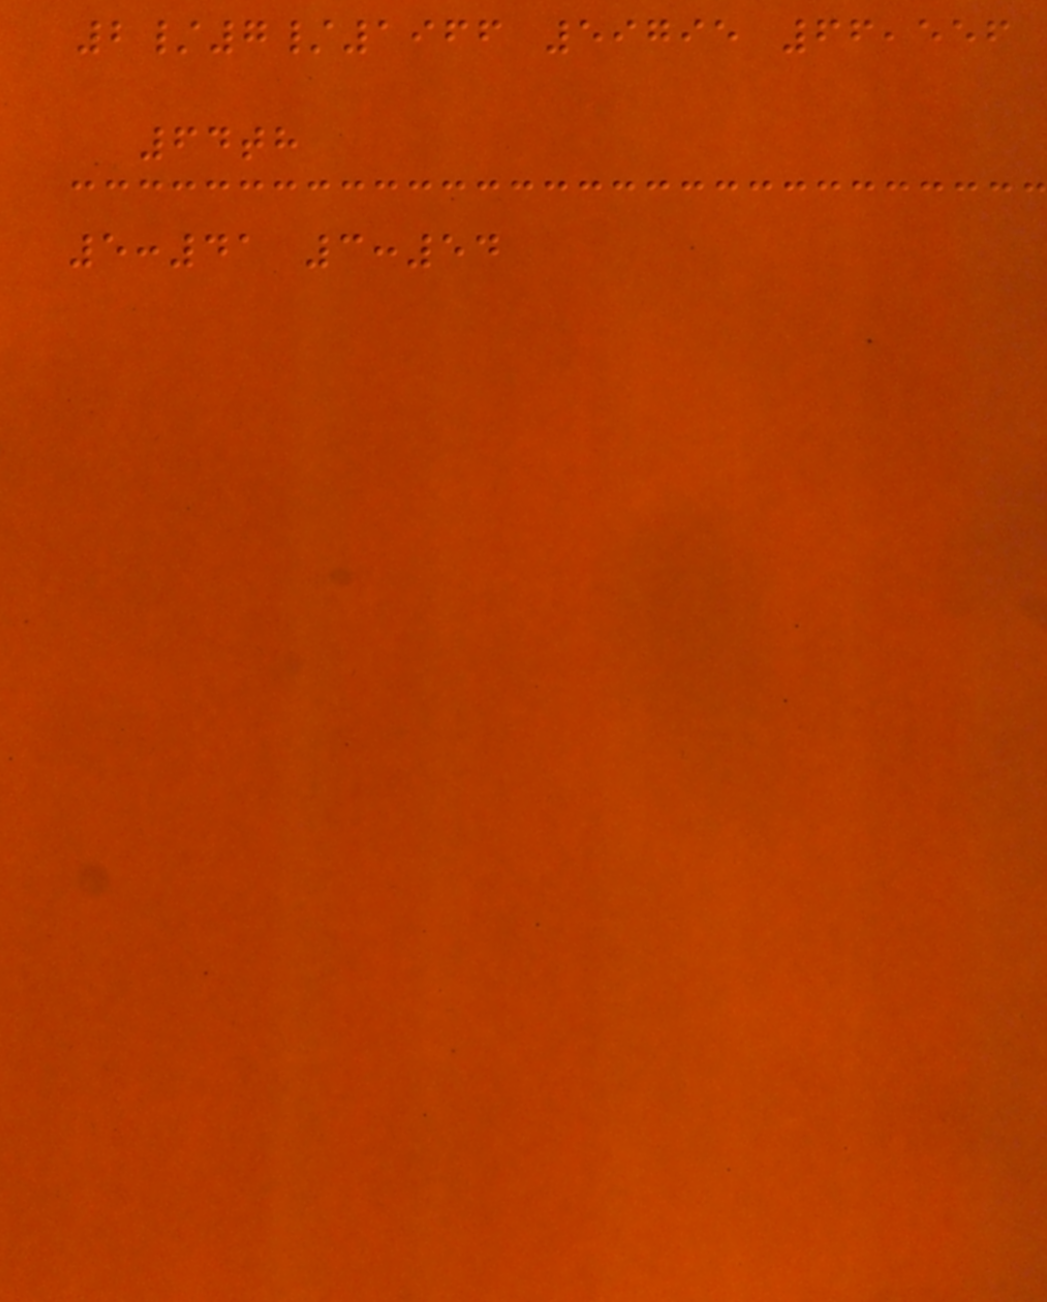2/7/1966 59795 66,556
64th
5:41 3:54
